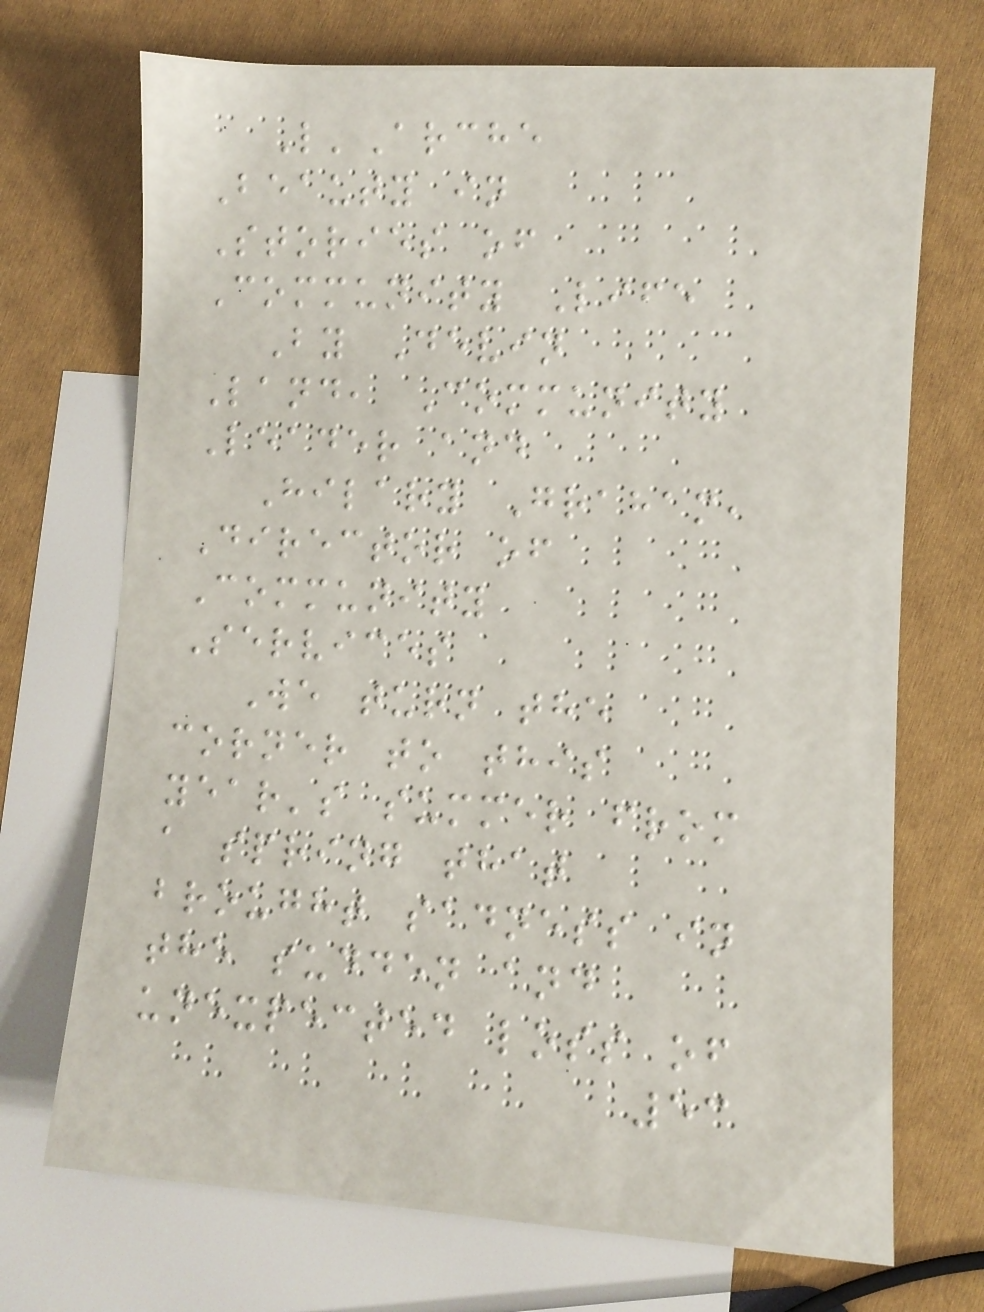L'Arche
Beauty in
Stories of
Community Life
By Devin
Land, Community
Leader and
Hilary Graham,
Director of
Community
Services
We turn the
corner to this
year's summer from
a spring that
brought sadness in
the sudden and
unexpected loss of
53
